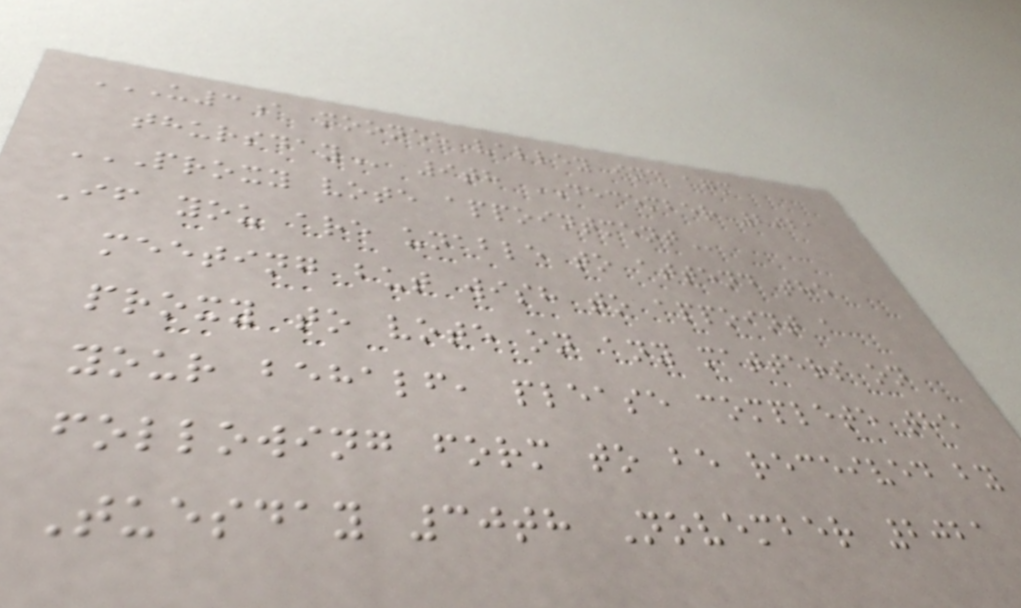U3A MOONEE VALLEY INC AGM
THURSDAY 9th DECEMBER 2021
PROXY VOTE APPOINTMENT
If you are unable to attend the
meeting but wish to appoint a
proxy to vote on any matters on
your behalf, please complete the
following form to be received by
Tuesday 30th November 2021
